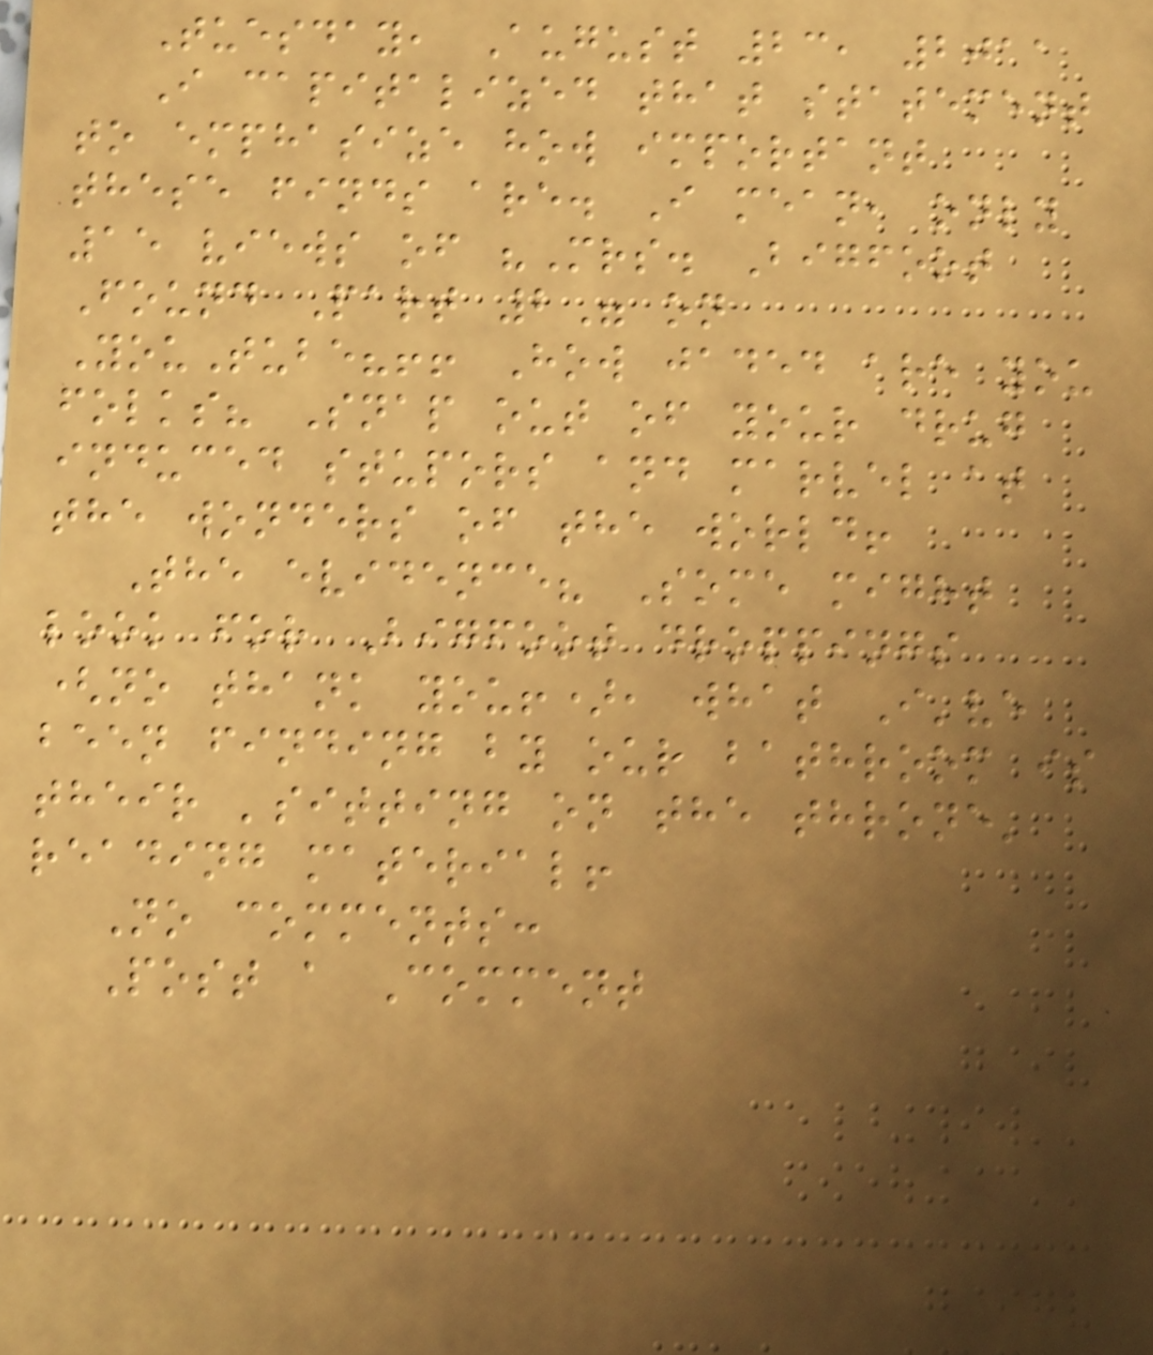Tuesday, August 23, 2011
I capitalized that statement
to emphasize how important
these finds are. I mean, only
15 views of "Mrs. Bigfoot
Found Part 2" on
YouTube?!! How jaded are you
folks? Snap out of your drug
induced stupors and marvel at
the wonders of the world!
The evidence? Some might
look for Bigfoot droppings
(no thank you!), what I've
been finding by our bathroom is
their 'sitting on the throne'
reading material!
No comments:
Post a Comment
